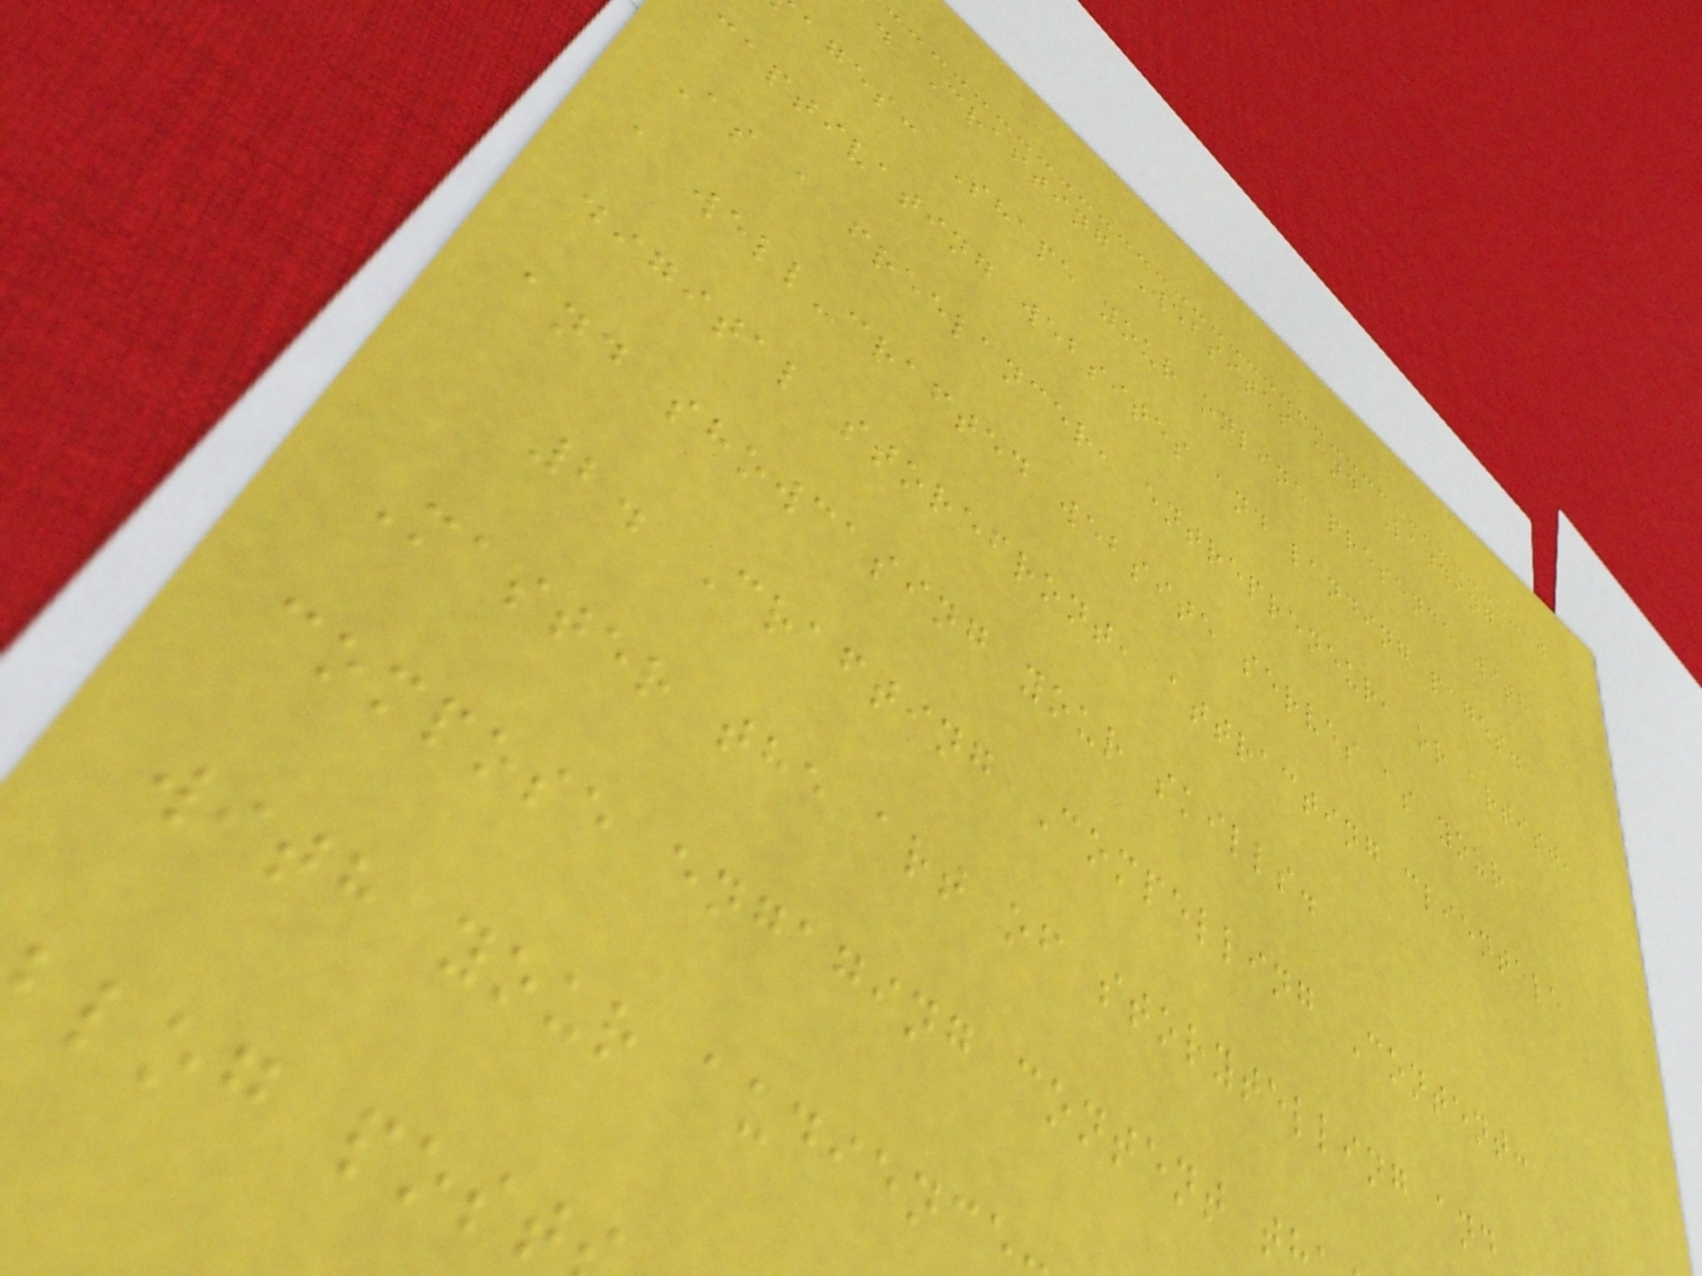. Crafting Websites and Landing
ages: Shape your online presence with
captivating websites and landing pages.
As a freelancer, entrepreneur, or artist,
a well-crafted website serves as your
digital storefront, attracting clientele
and showcasing your skills.
2. Crafting Compelling Content:
Master the art of storytelling and
compose engaging content t
with your audience
